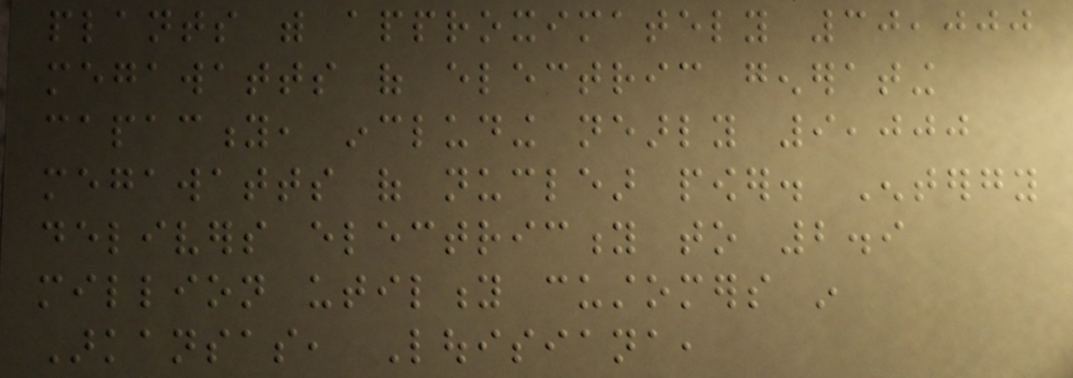plants with approximately 30,000
megawatts of electric generating
capacity, including nearly 9,000
megawatts of nuclear power. Entergy
delivers electricity to 2.9
million utility customers in
Arkansas, Louisiana,
